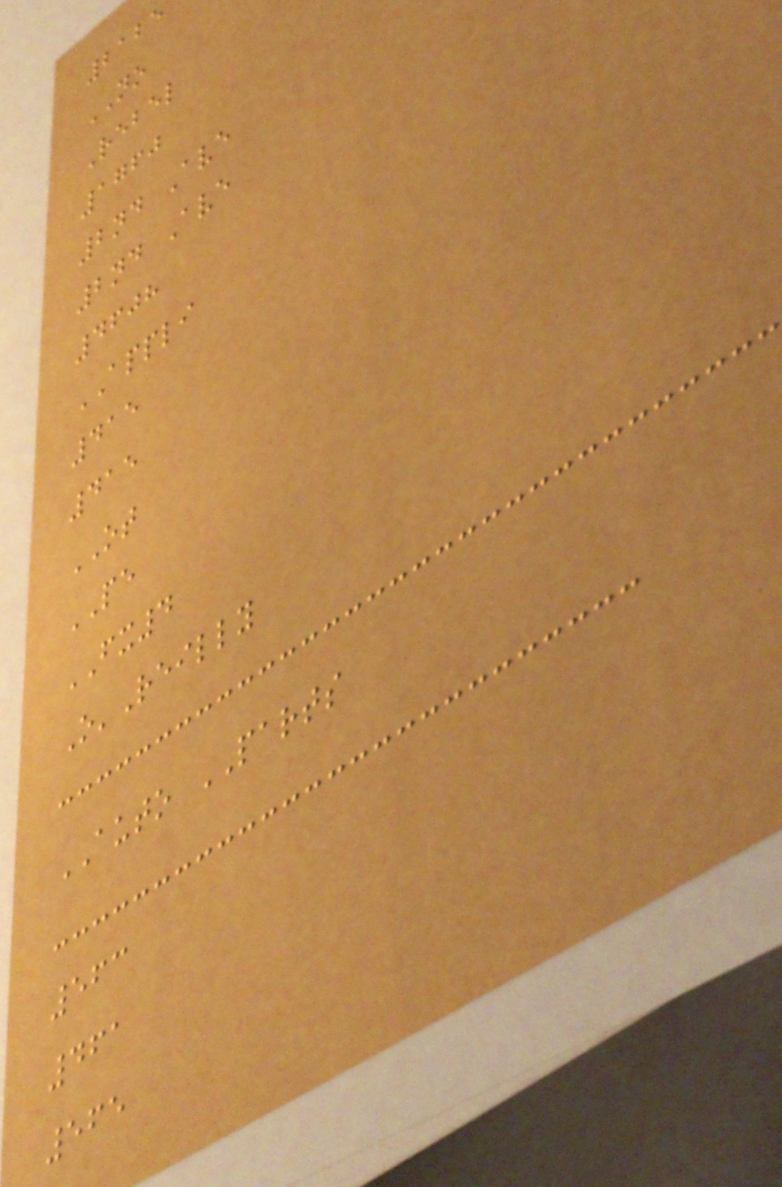2125
NO
Rebel
1760
2nd Ave
2nd Ave
4608
APPLI
415
415
OT
PE
FX4
O'Reilly
AUTO PARTS
563
461
565
